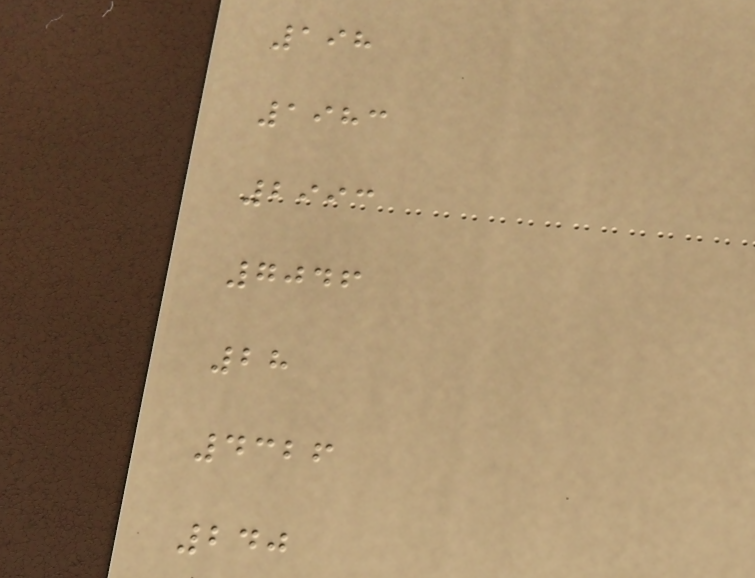198
1983
2993
7046
28
4326
240
